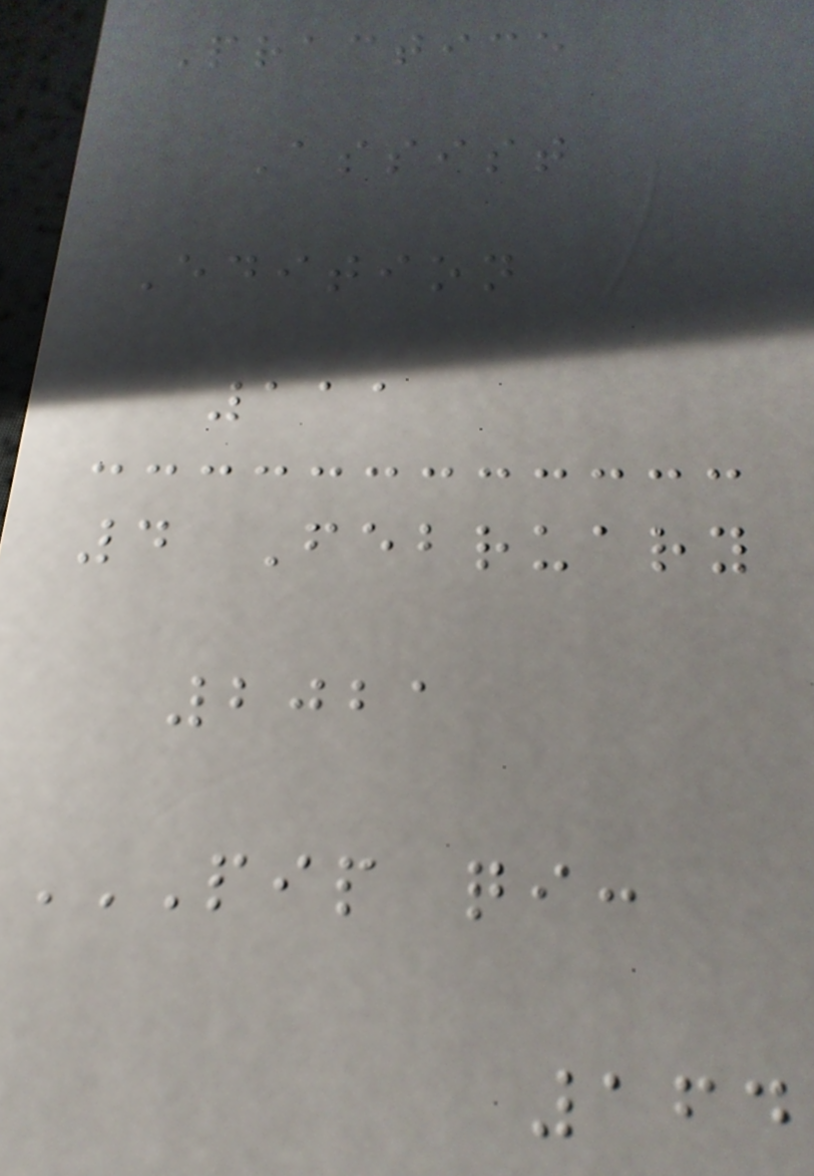Practice
Assist
Edition
111
4 February
2021
PIP QI:
164
